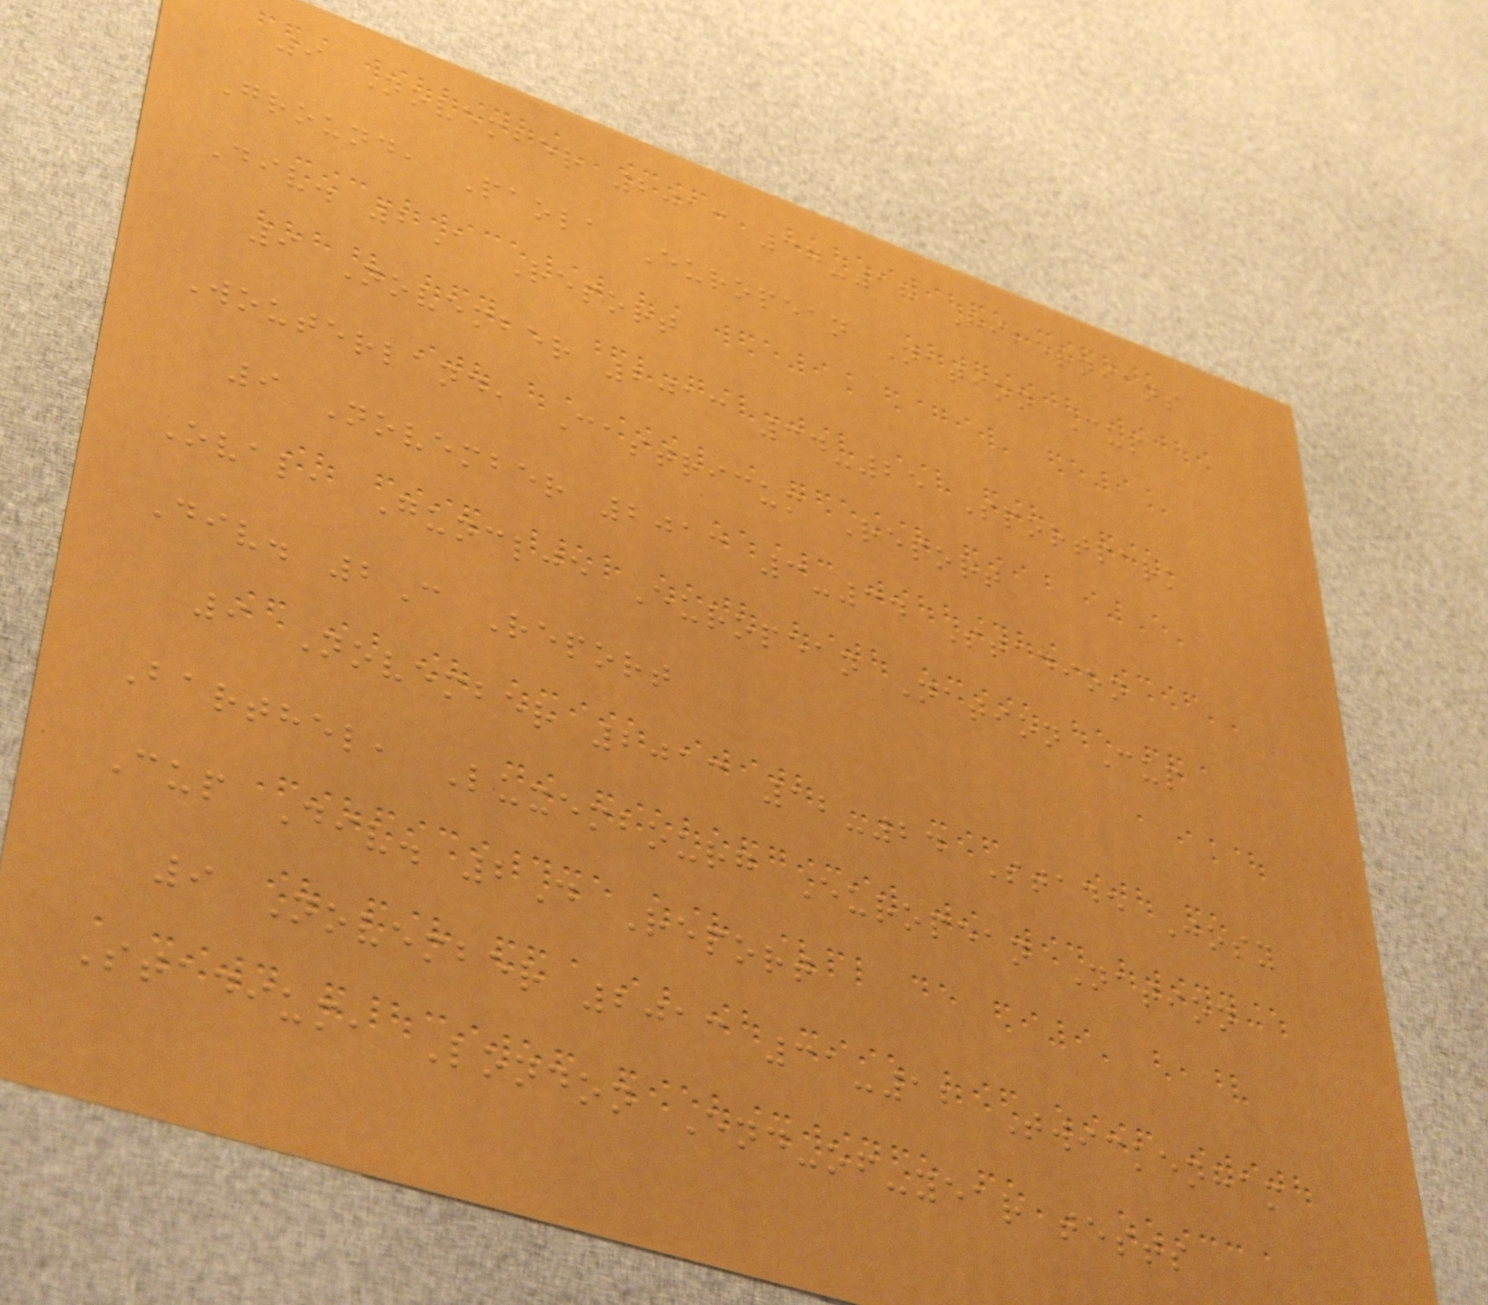9 November 2013 37-18 Hibernians
Ground, Paola European Nation Cup
Div. 2A Report
9 November 2013 34-25 Sportpark
Wouterland, Castricum Report
9 November 2013 3-34 Stadion
Oval, Gunclje European Nation Cup
Div. 2C Report
9 November 2013 12-24 Stade Josy
Barthel, Luxembourg European Nation
Cup Div. 2D Report
9 November 2013 31-12 Twickenham
Stadium, London End-of-year tests
